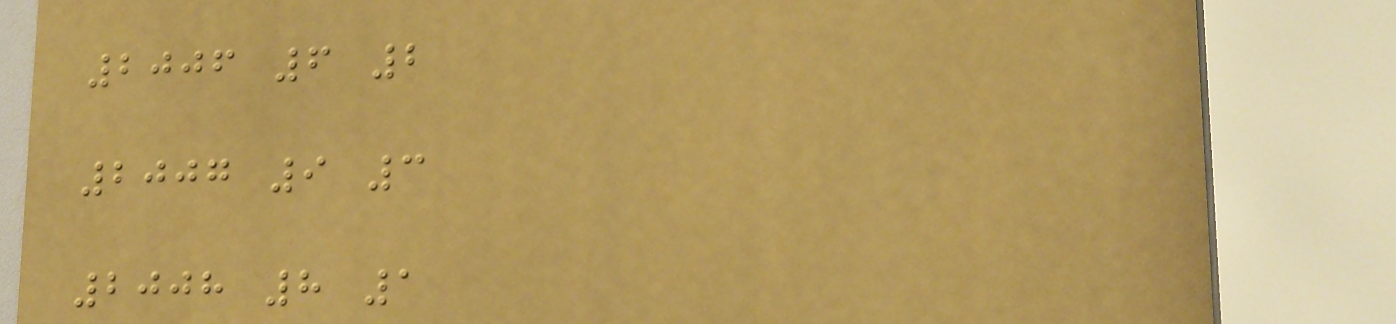2006 6 2
2007 9 3
2008 8 1
